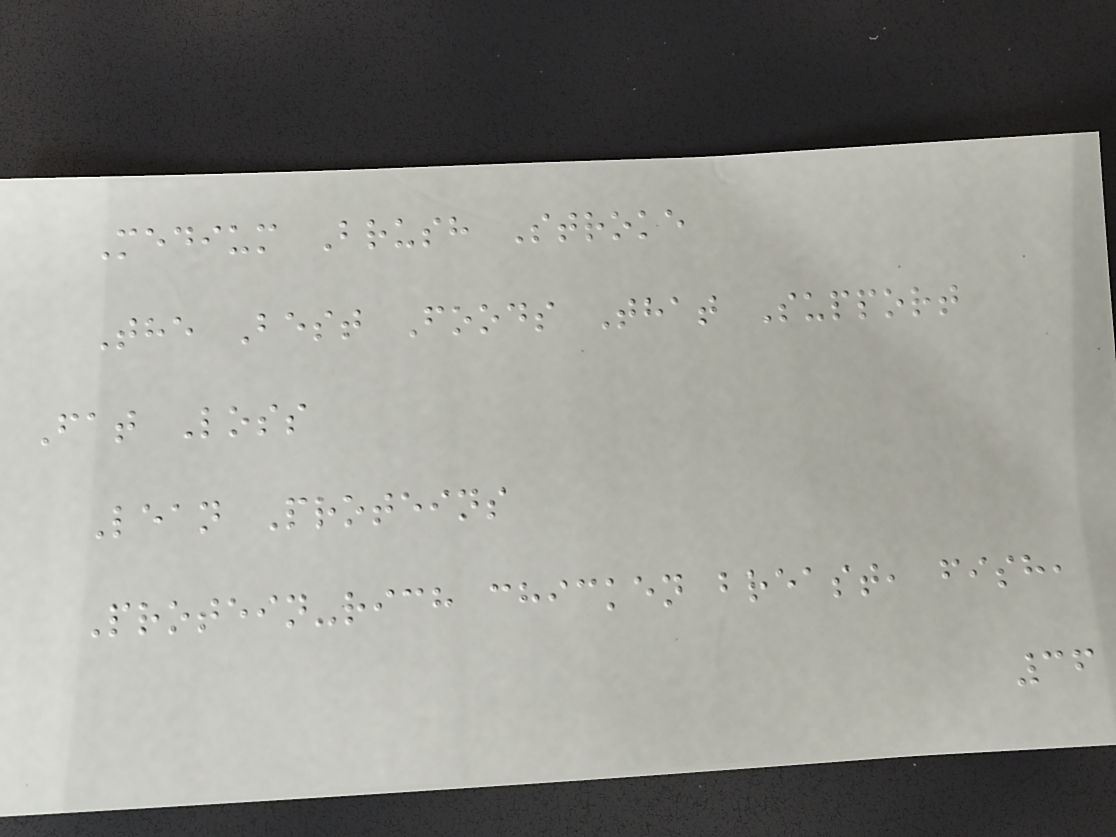Medium Brush Stroke
The Best Foods That Support
Fat Loss
Lean Proteins
Protein-rich chicken breast, fish,
36
